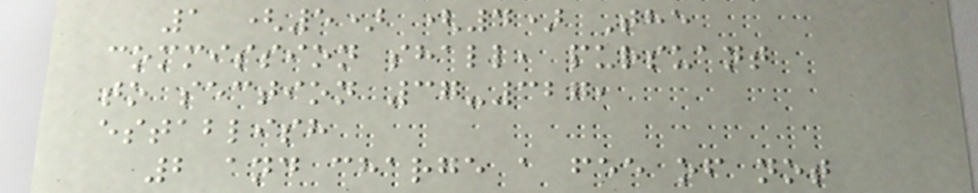1 (5) (4) The
commission shall, pursuant
to section 37-327,
establish
2 and charge a fee of not
